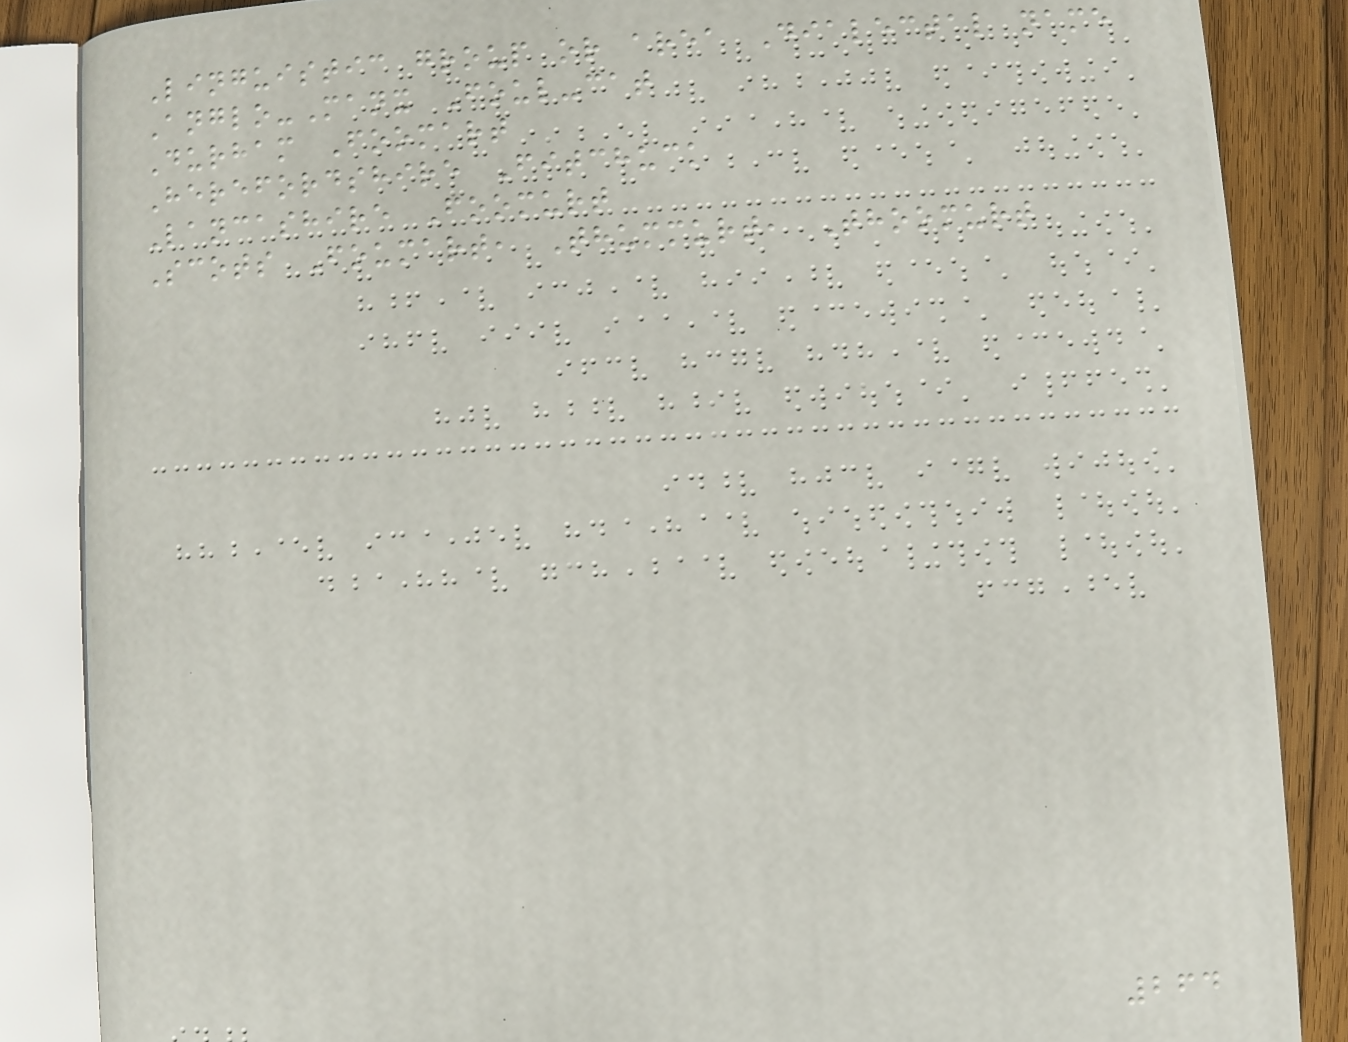Linguistic group or area Dialectal name
Anglo-Manx Foul-cat
Durham Foomart
Herefordshire Fitchuck
Lancashire Foomurt
Scots Foumart, Thummurt, Thoomurt
264
